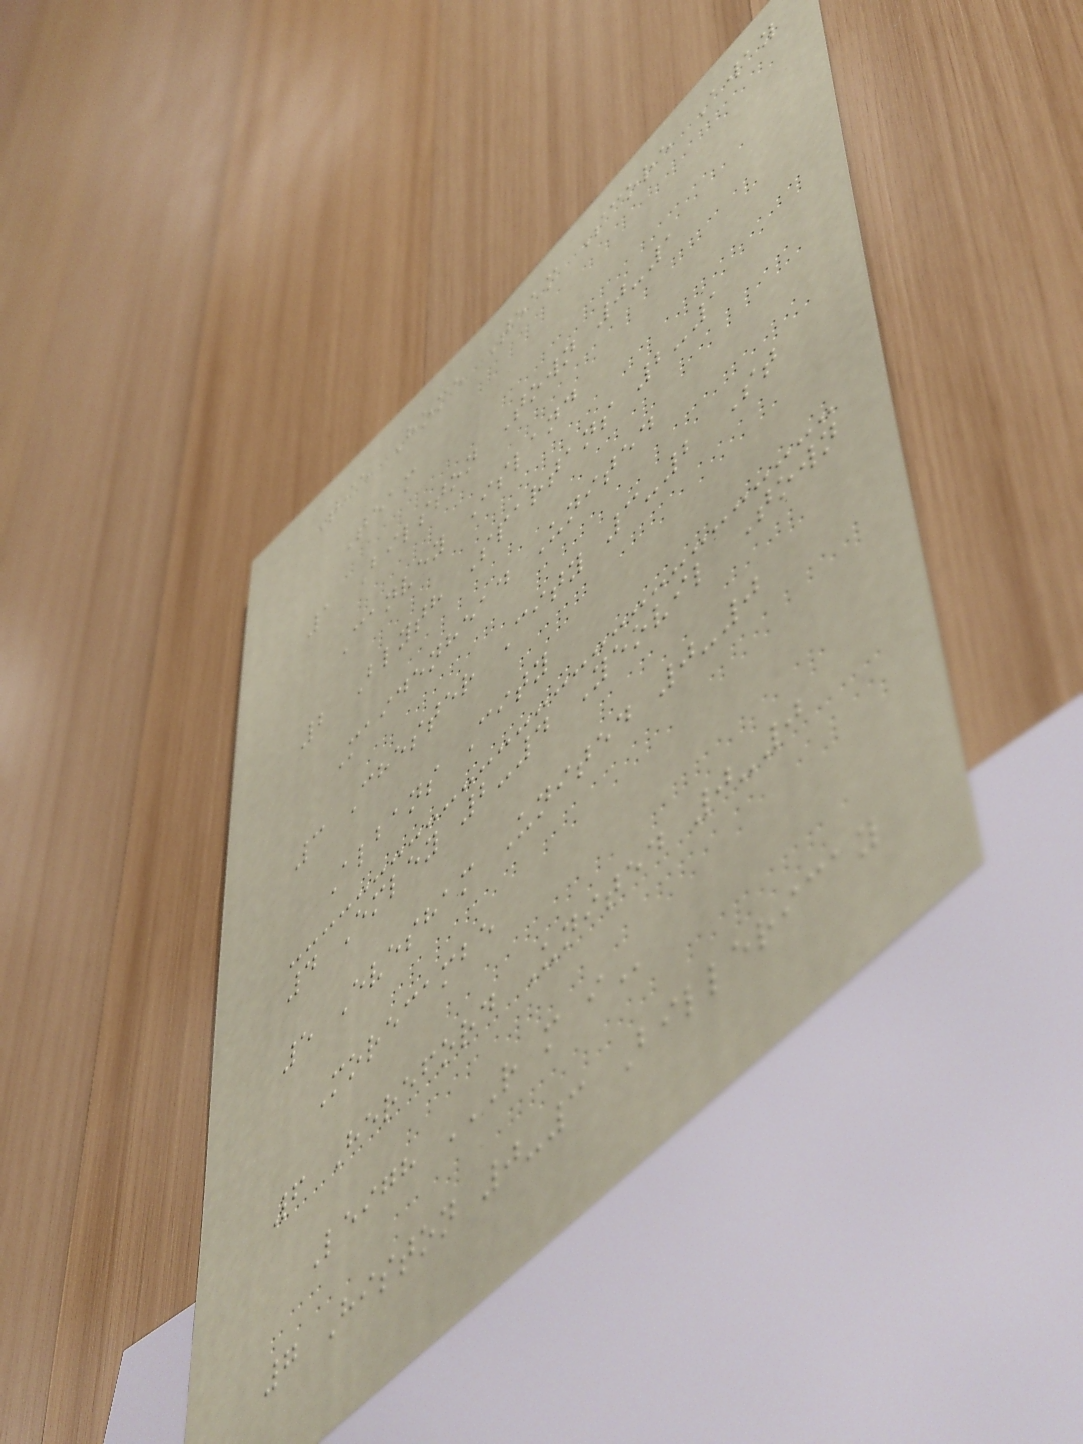Tie Home Team Score Away
Team
1 Bilston Town 0-1
Canvey Island
2 Blyth Spartans 2-1
Maidenhead United
3 Chester City 3-2 St
Albans City
4 Emley 2-4 Yeovil Town
5 Evesham United 0-0
Morecambe
6 Hereford United 0-0
Leigh R M I
7 Histon 0-3 Billericay
